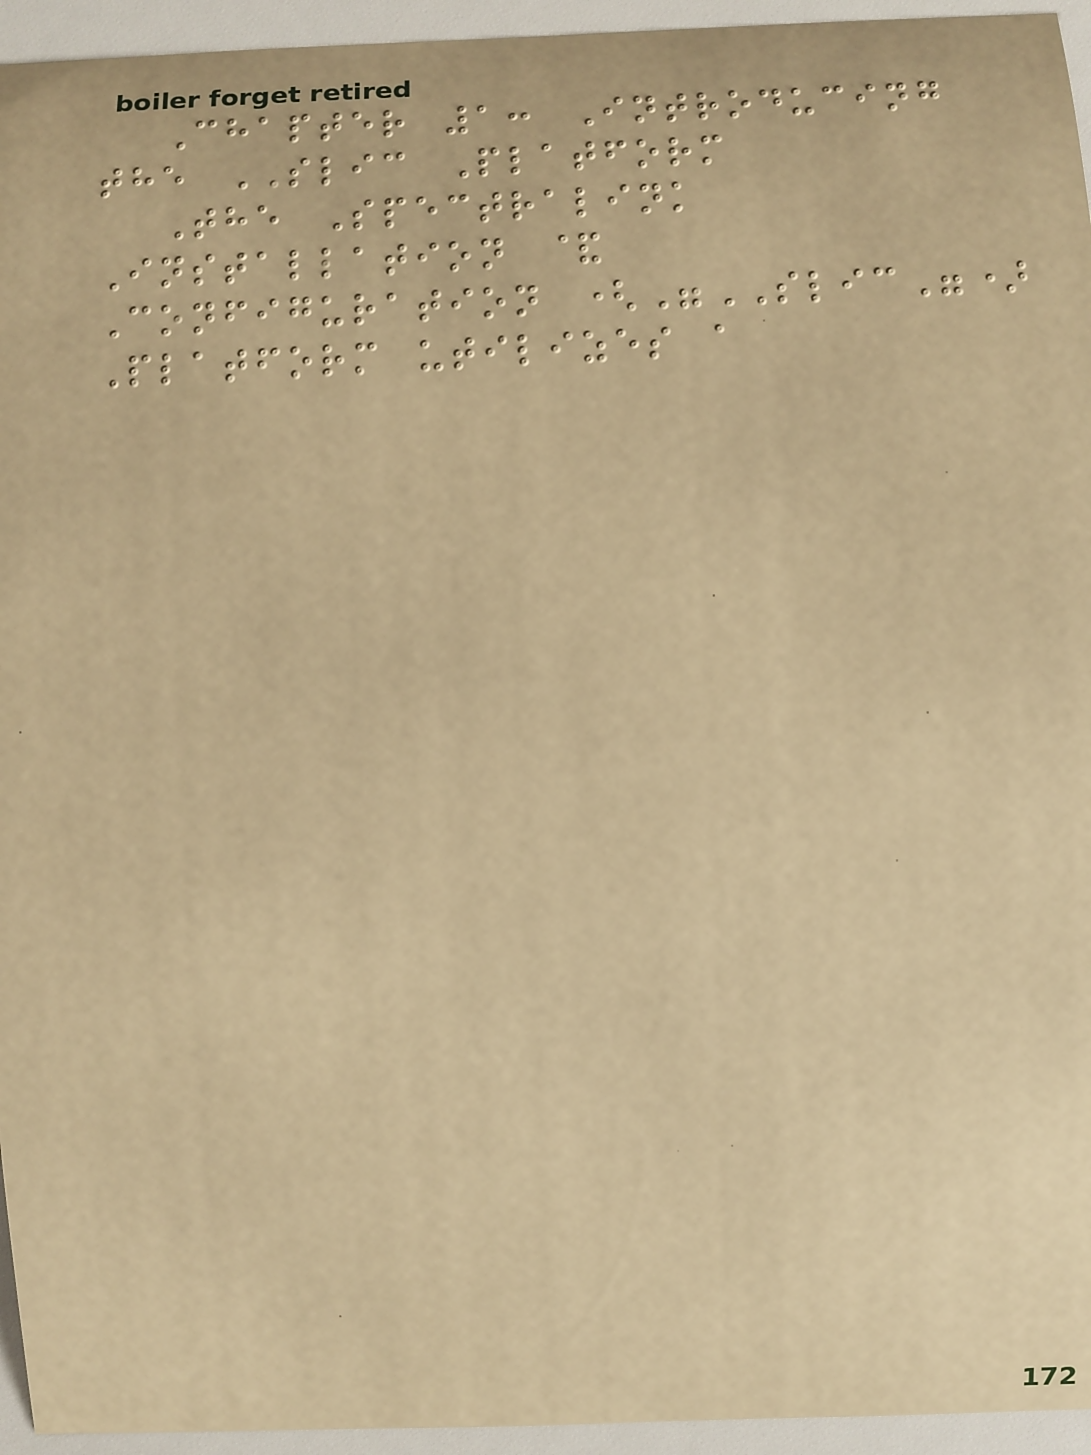Chapter 1: Introducing
the SLIC Platform
The Spectralink
Installation &
Configuration ("SLIC")
Platform utilizes a
